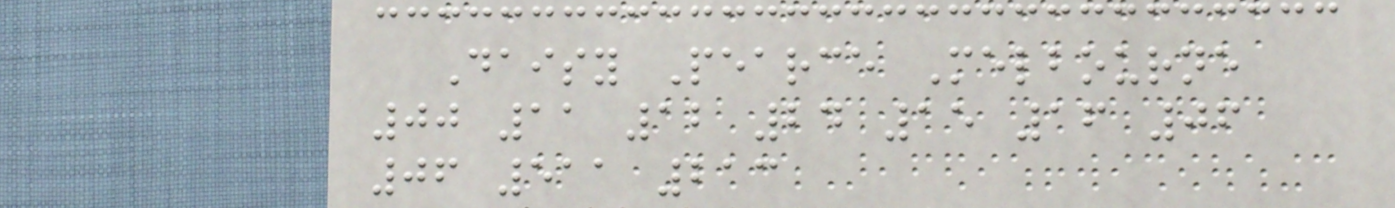Daisy Pearce Melbourne
00 11 12 24 15 16 06
06 511 213
